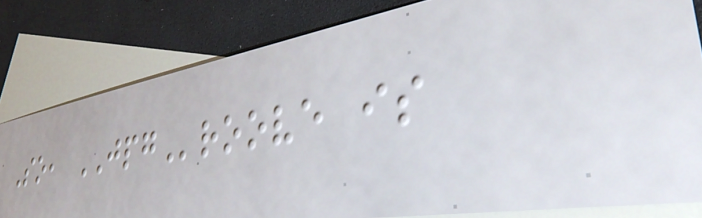So, JPGroove is
